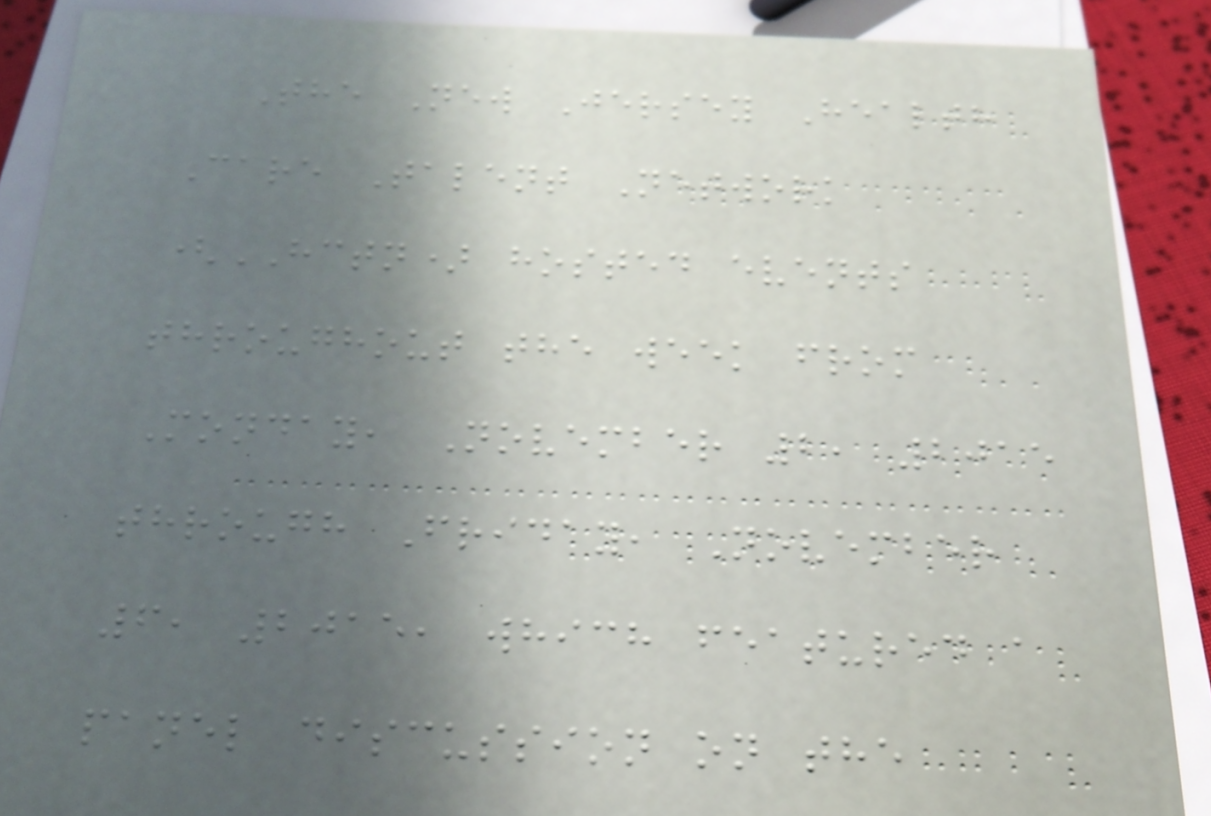The New Jersey Health
Care Talent Network
(HCTN) hosted events
throughout the week from
Monday, November 2, 2015
through Friday, November
6, 2015, which featured a
panel discussion on the
